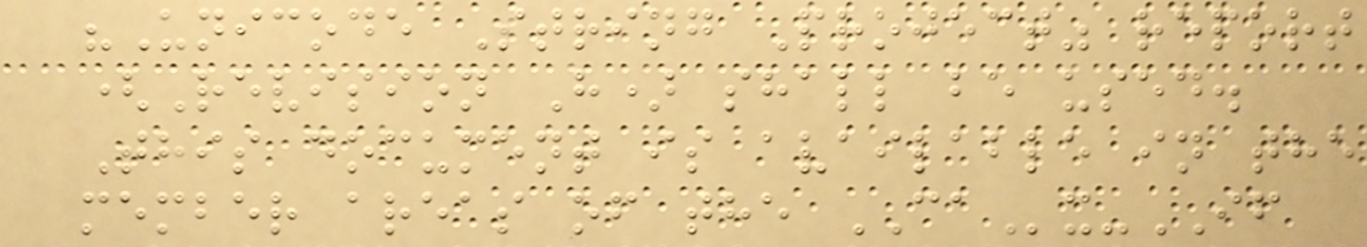"Unicode String Project" report
(Revision H) shall be used.
This document is available in the
member areas of the CAx-IF
